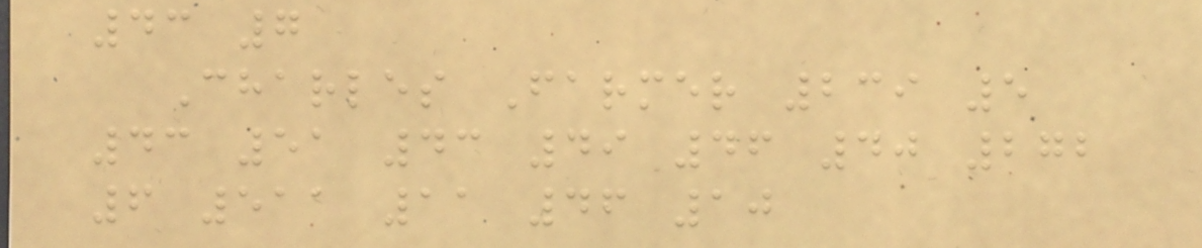43 7
Charles Farmer 239 5
43 51 43 49 46 40 272
6 511 11 46 10
